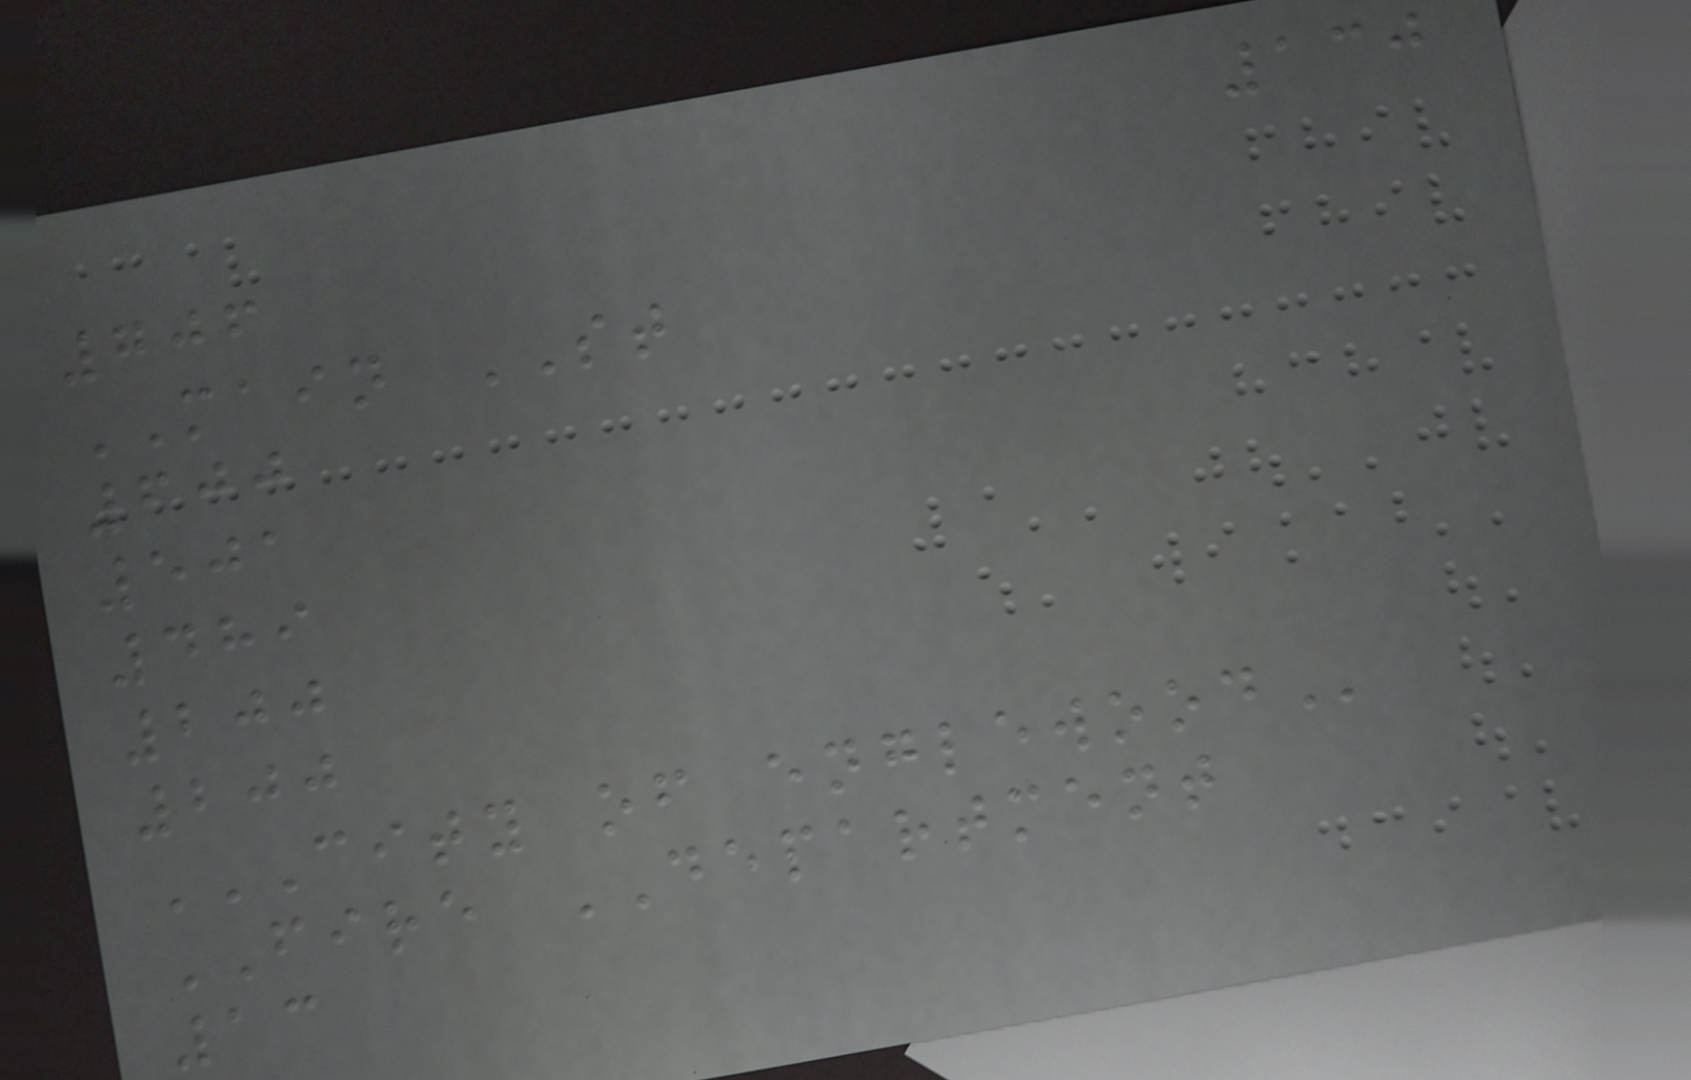130
706
MAIN ST
600
501
489
200
200
CITY OF ENGLEWOOD
FIRE DEPARTMENT
13
